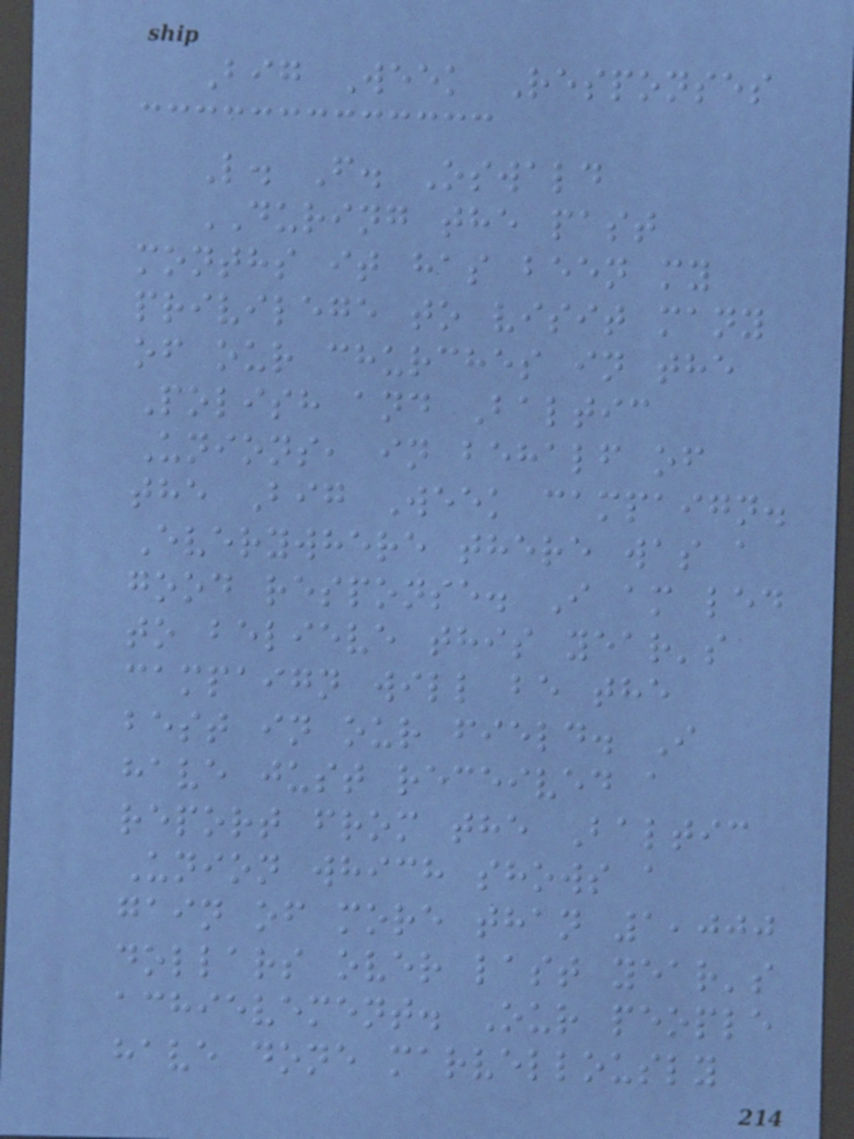Big Week Responses
L. F. Oswald
DURING the past
months it has been my
privilege to visit many
of our churches in the
Polish and Baltic
Unions, in behalf of
the Big Week campaign.
Everywhere there was a
good response. I am led
to believe this year's
campaign will be the
best in our field. I
have just received a
report from the Baltic
Union which shows a
gain of more than 1,000
dollars over last year's
achievement. Our people
have done marvellously
